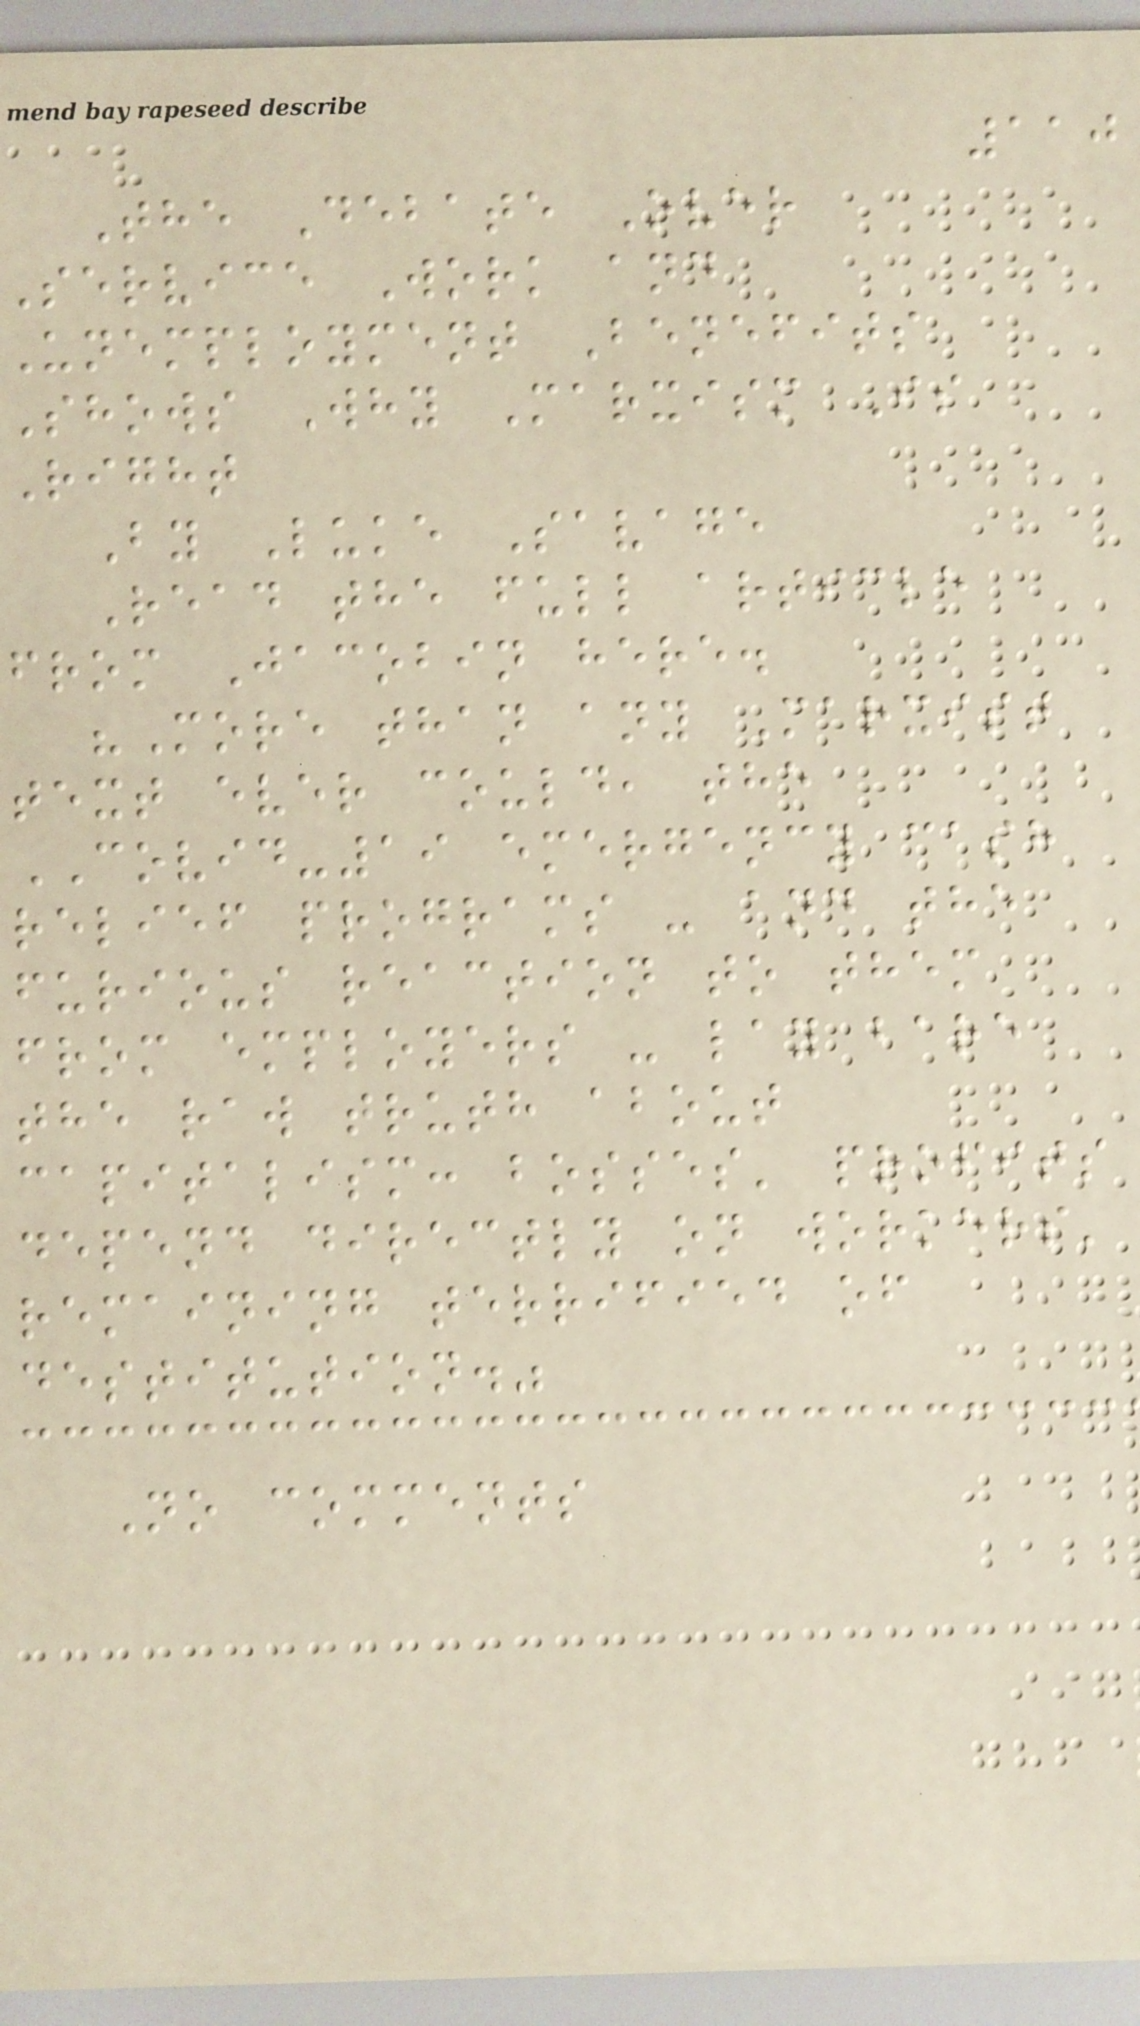110
The Debate Over
Service Work and
Unemployment Benefits
Shows Why Marxism Is
Right
By Luke Savage
Read the full article
from Jacobin here.
"More than any Marxist
text ever could, the
COVID-19 emergency cash
relief programs - and the
furious reaction to them
from employers - lay bare
the raw truth about
capitalism: bosses' profits
depend directly on workers'
remaining terrified of
destitution."
No comments
